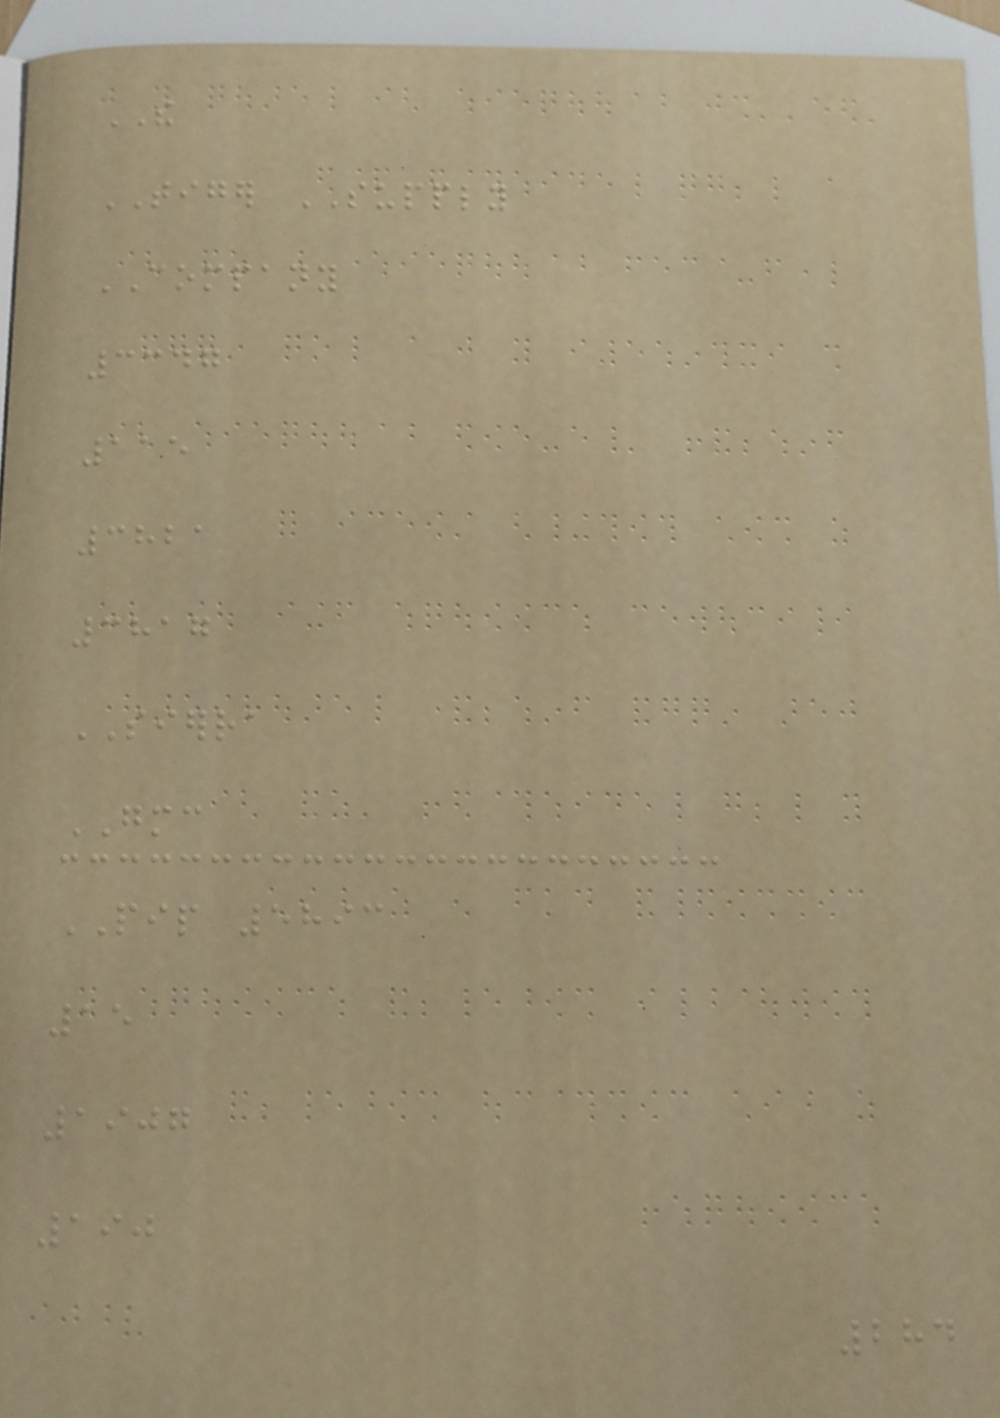THE
TIGER SUPPLY
COMPANY
3347
115
3821
3817
SIERRA
GMC
PIP 5893
15
1907
190
284
